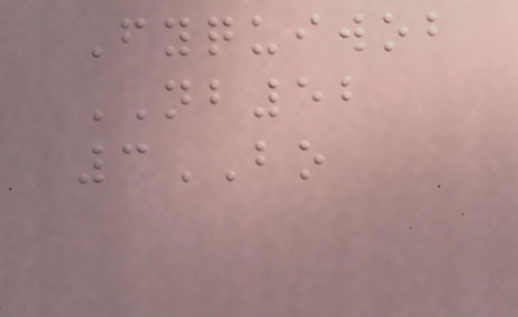Fyquiwob
NB52
3BO
